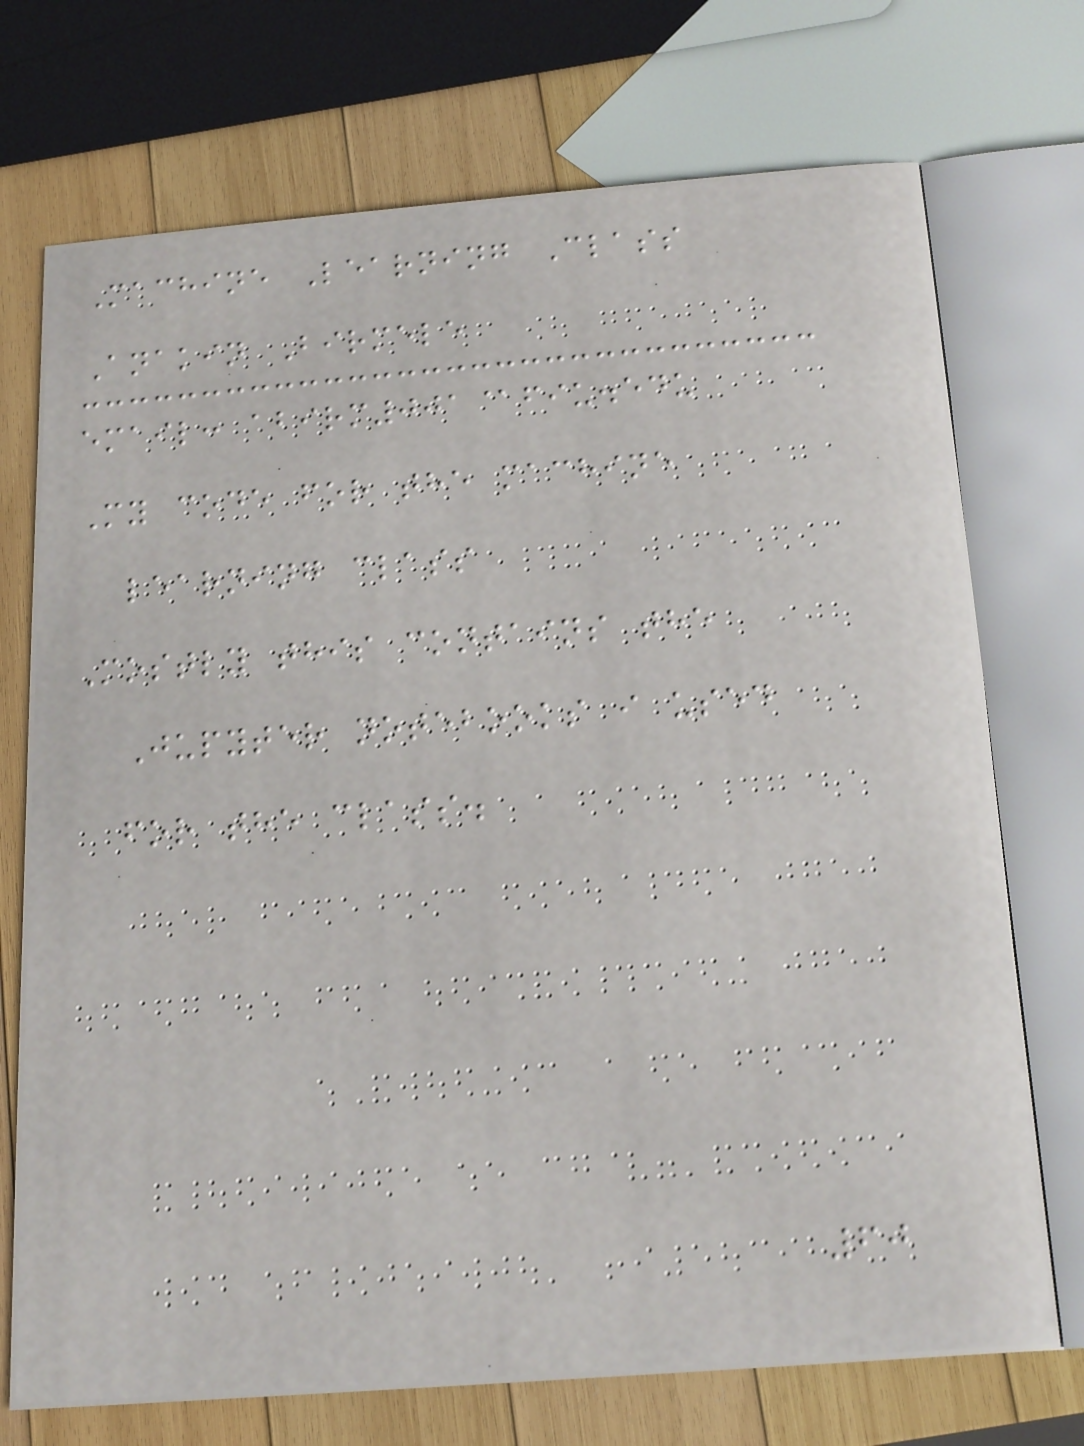Machine Learning Class
Anakin Birmele
email: abirm001@fiu.edu
My code for the machine
learning class
Mostly this contains the
Jupyter notebooks i used
for the class.
60
